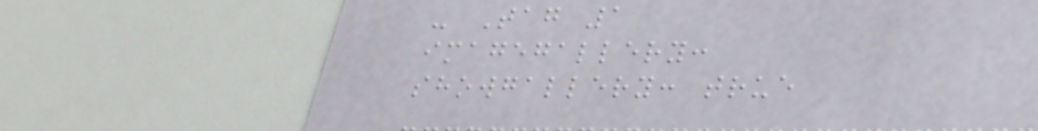- Tag 1
imagegallery:
showgallery: true
